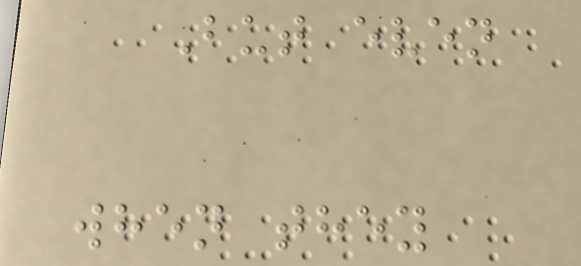But even
when they
